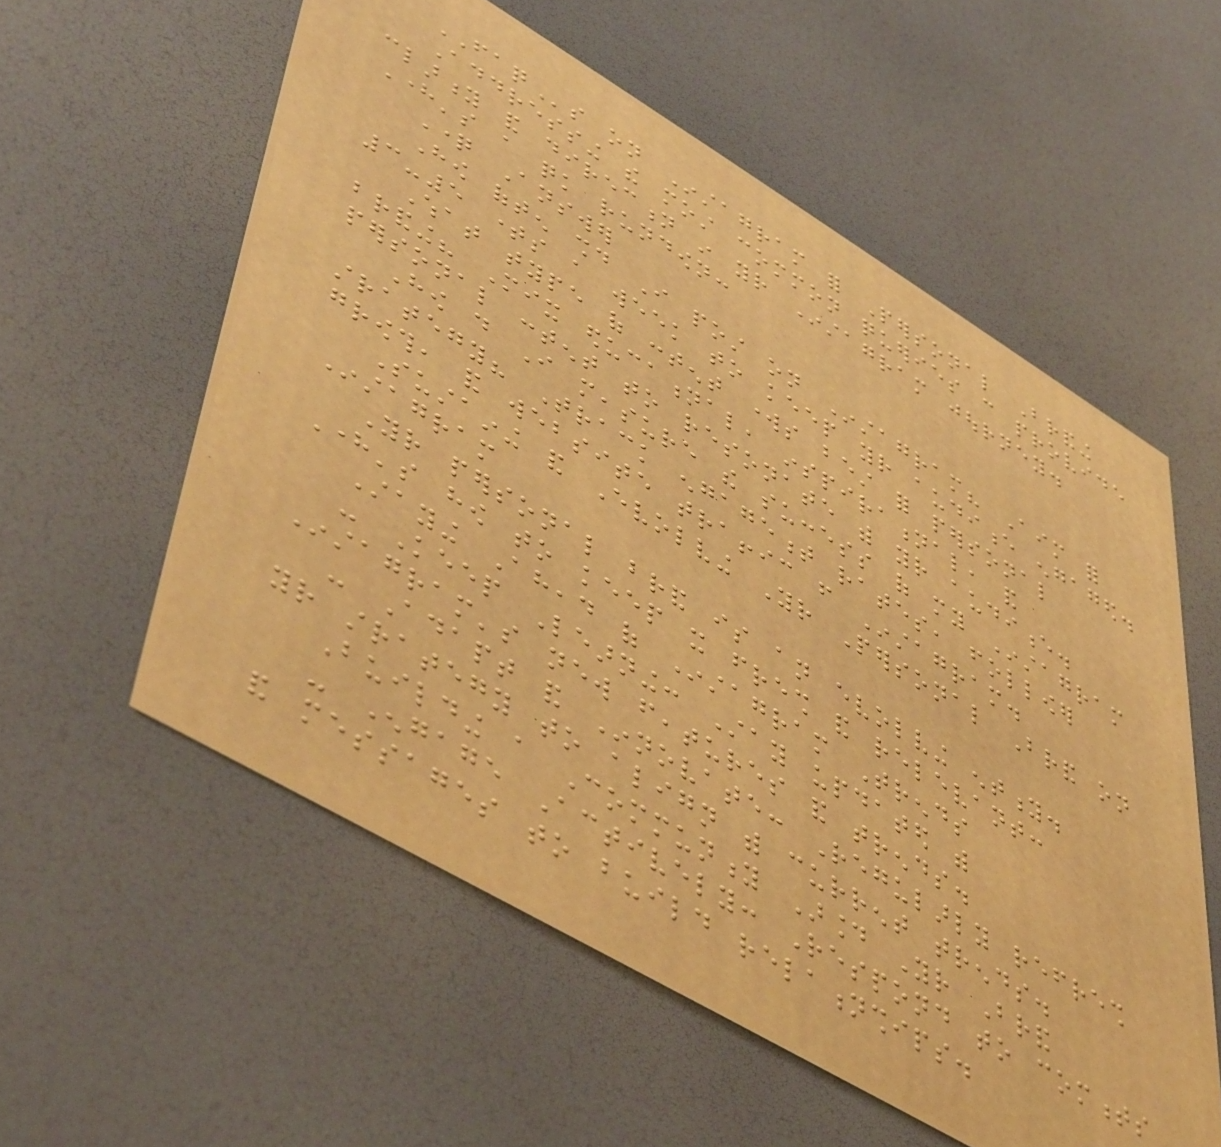FAQs on Instagram for Personal Branding
Addressing the most common queries can provide
clarity and direction in your Instagram journey.
Here's a quick rundown:
Question Answer
How often should I post on Instagram? Aim for
3-5 times a week to keep your audience engaged.
What type of content works best for personal
branding? Mix educational, inspirational, and
personal content to resonate with your audience.
How do I measure the success of my Instagram
strategy? Track engagement rates, follower
growth, and website traffic from Instagram.
Sustaining and Evolving Your Personal Brand on
Instagram
Your personal brand is an evolving entity.
Here's how to keep it fresh and relevant:
Staying Ahead of Instagram Trends
- Keep Learning: Stay updated with
Instagram's new features and trends.
- Adapt and Innovate: Regularly refresh
your strategy to align with current trends.
Building a Community Around Your Brand
- Engage Actively: Respond to comments
and messages to build relationships.
